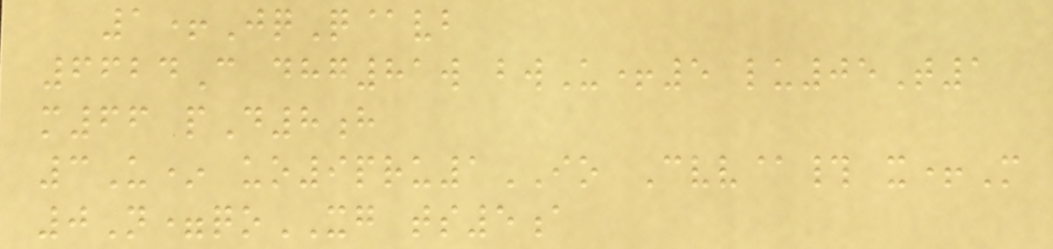1+JqQ@vb
6624C dhg81w bwU+5 lu05T1
m66 pD8h
3U* uo9pru1IO Cvv@# x+M
0N=qoXG ts5a
